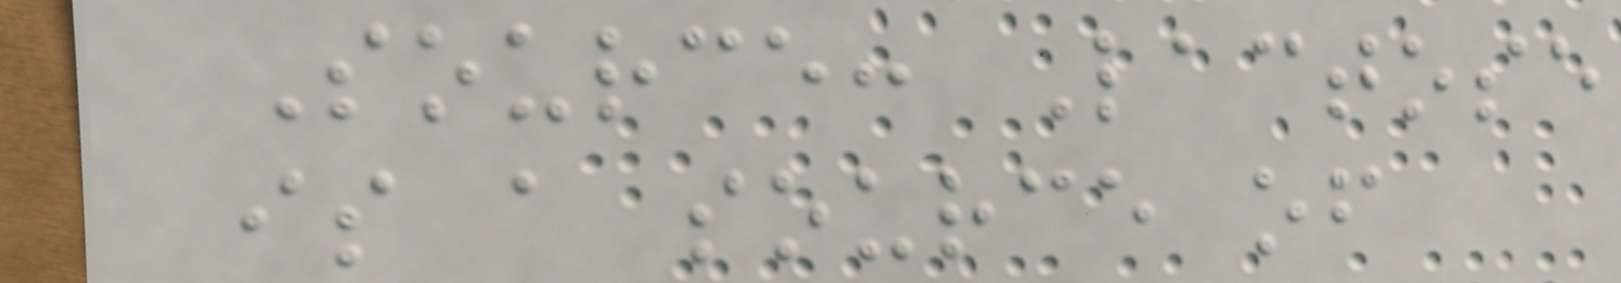Source: Lactose
is a source of
